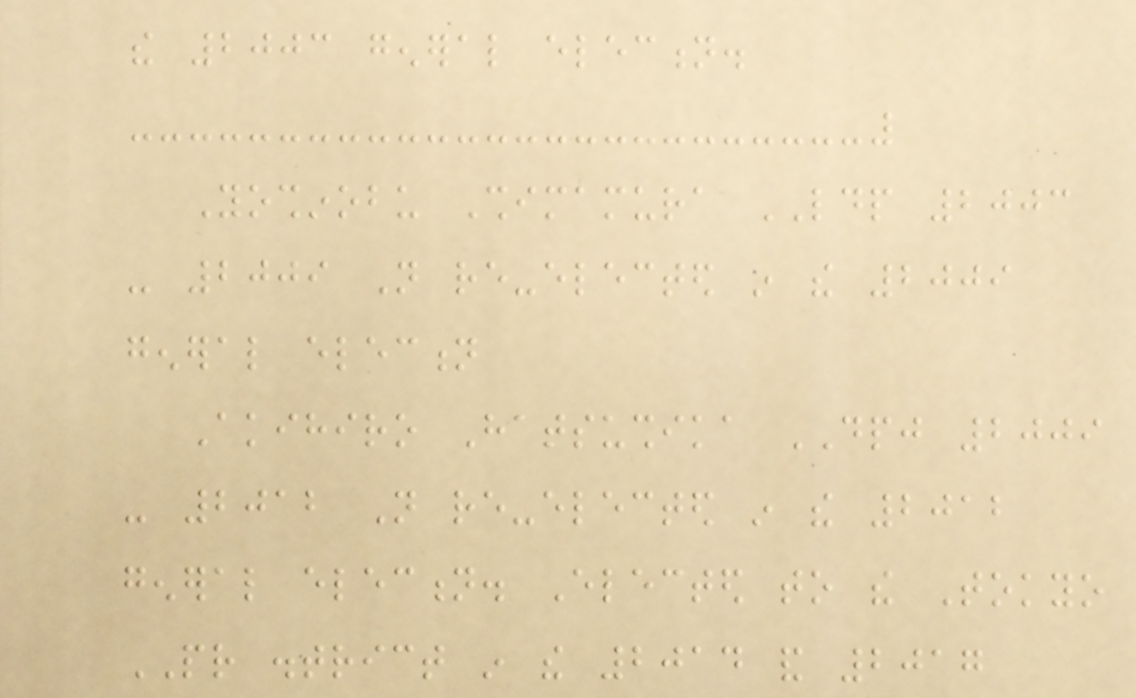the 2003 general election.
Yoshinobu Shimamura LDP 2003
- 2009 Not re-elected in the 2009
general election
Akihiro Hatsushika DPJ 2009
- 2012 Not re-elected in the 2012
general election. Elected to the Tokyo
PR district in the 2014 and 2017
